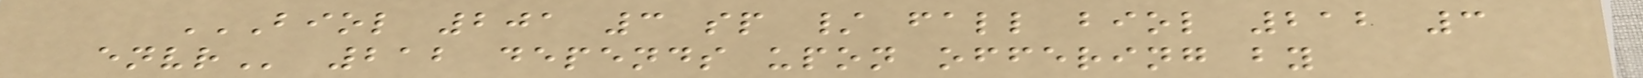BIOL 201 3 SP / FALL BIOL 212 3
ENVR 212 depends upon offering by
